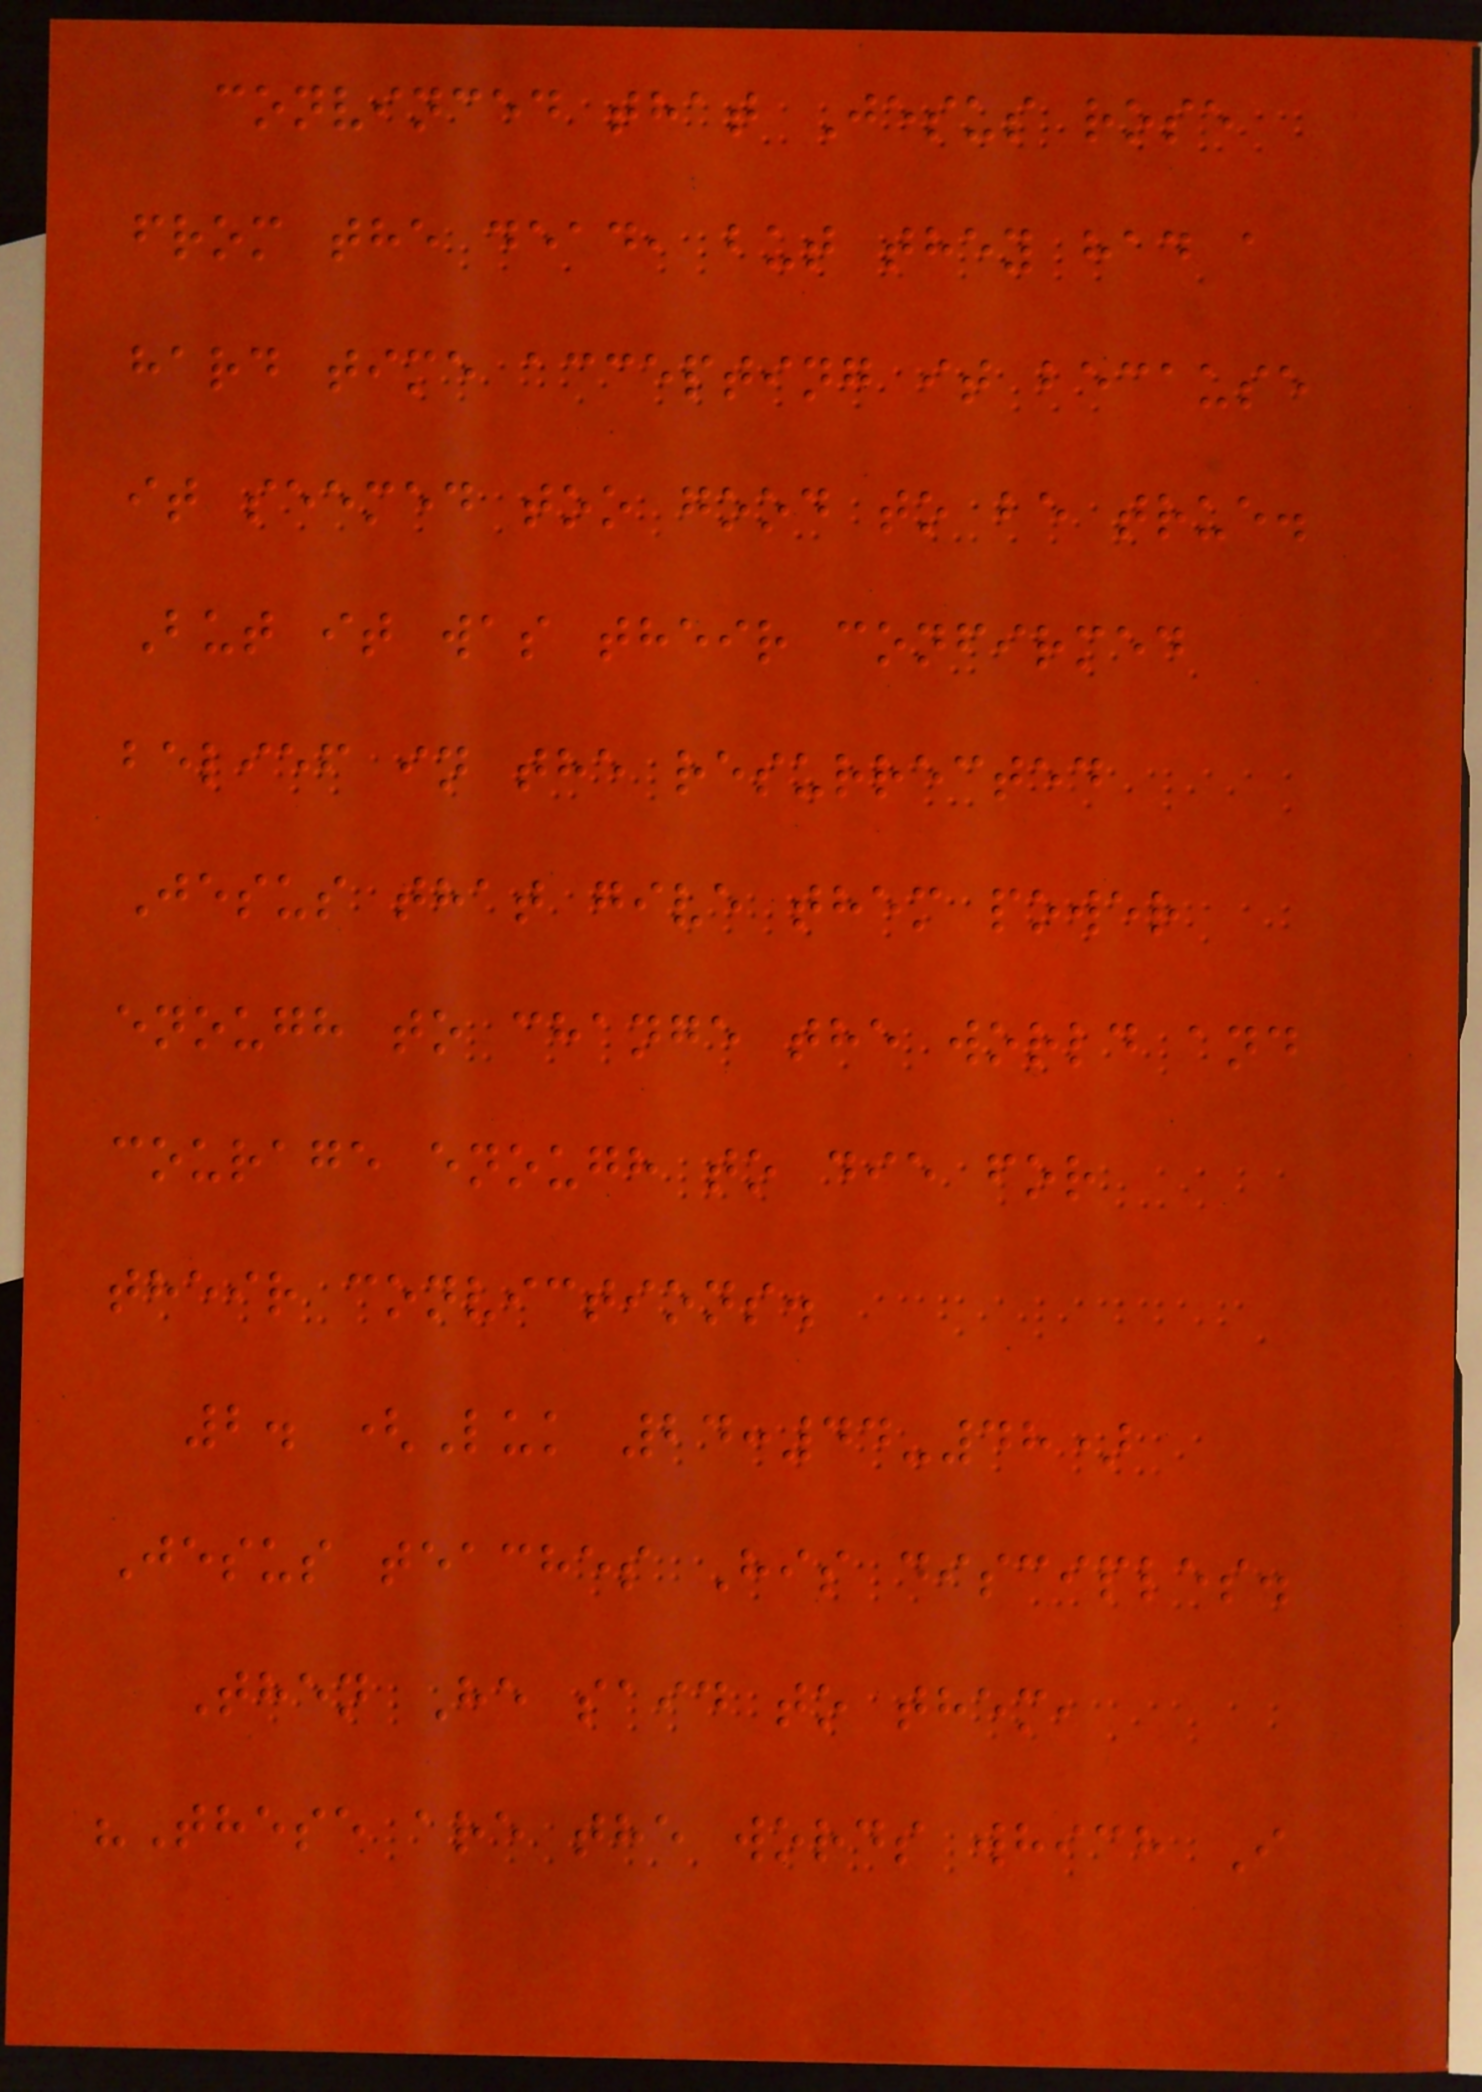convinced that Jesus rose
from the dead, but they had a
hard time accepting it because
it seemed too good to be true.
But it was their confirmed
belief in the resurrected
Jesus that give them power
enough to change the world and
courage enough to die for
their convictions.
2. (Luk 24:44-48)
Jesus teaches His disciples.
Then He said to them,
"These are the words which I
